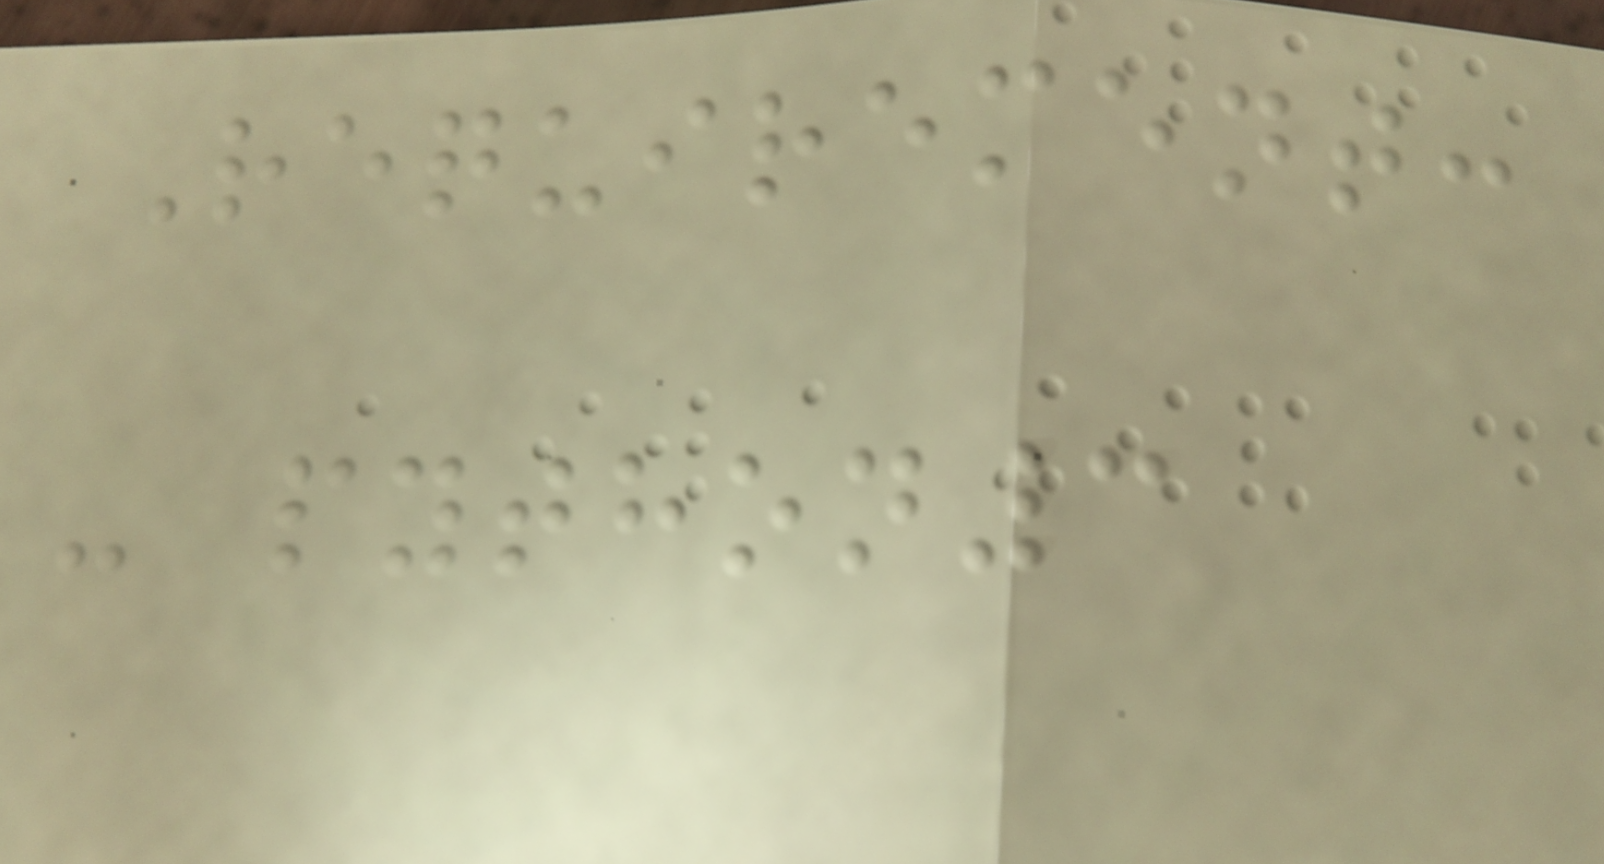Requirement:
- python3
